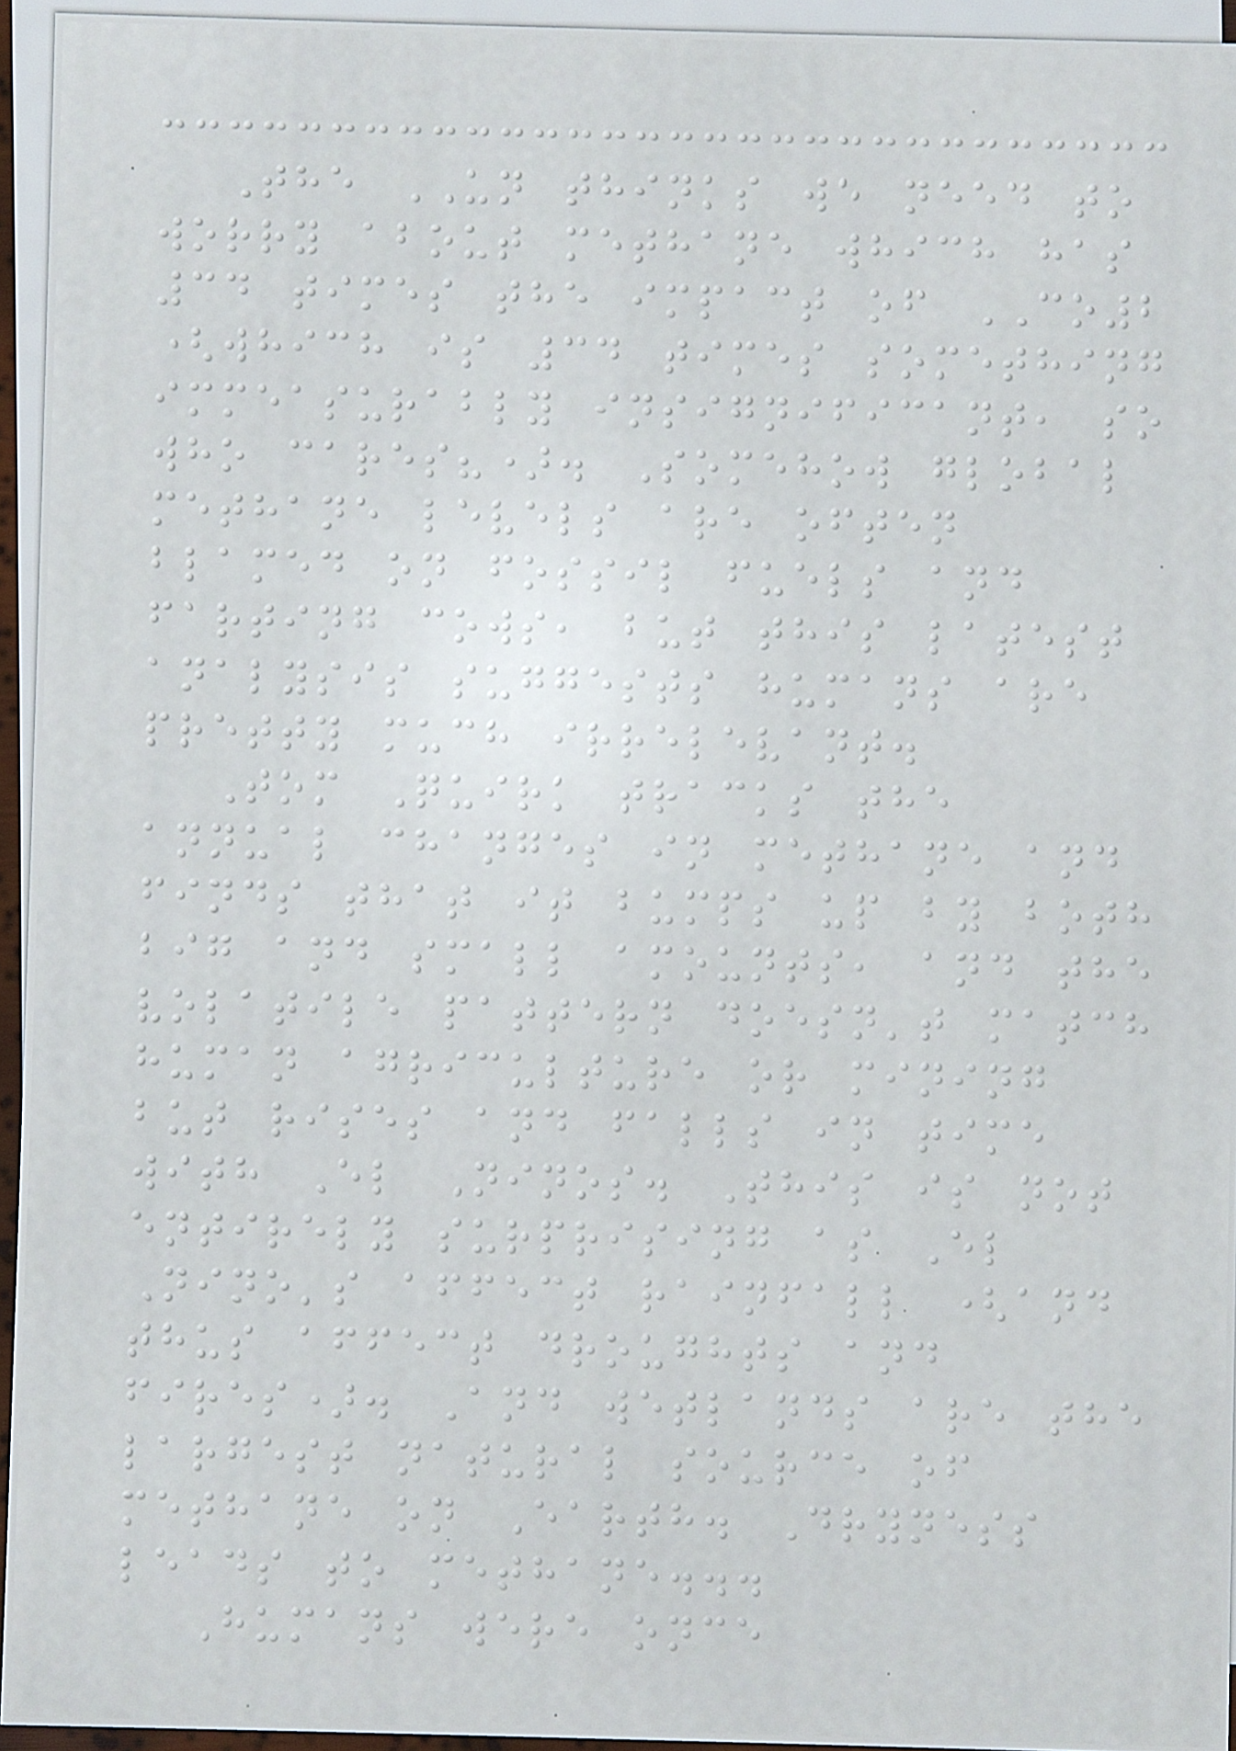The UN thinks we need to
worry about methane which has
34 times the impact of CO2
(which is 34 times something
immeasurably insignificant, so
who cares?). Somehow global
methane levels are often
blamed on fossil fuels and
farting cows, but this latest
analysis suggests humans are
pretty much irrelevant.
Tom Quirk tracks the
annual changes in methane and
finds that it bumps up by both
big and small amounts, and the
volatile pattern doesn't match
human agriculture or mining
but rises and falls in time
with El Ninos. This is not
entirely surprising as El
Nino's affect rainfall (and
thus affect droughts and
fires). And wetlands are the
largest natural source of
methane on Earth. Dryness
leads to methane...
Humans were once
